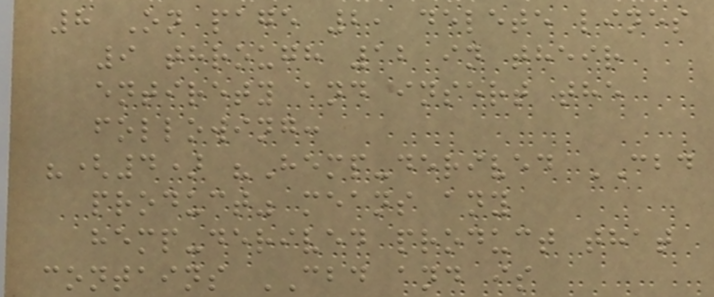8 On page 2, delete lines
9 through 12 in their
entirety and insert the
following:
"(4) "Hemp-derived CBD
product" means any
hemp-derived product that
contains CBD and is
